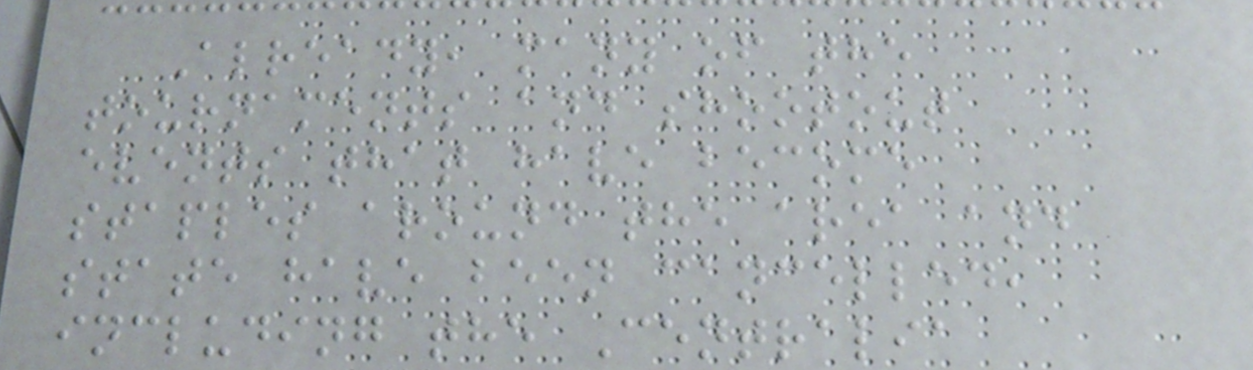Already, many of the
tournaments and shootout
events that have become
staples around the area and
state have been cancelled,
including the Centralia
